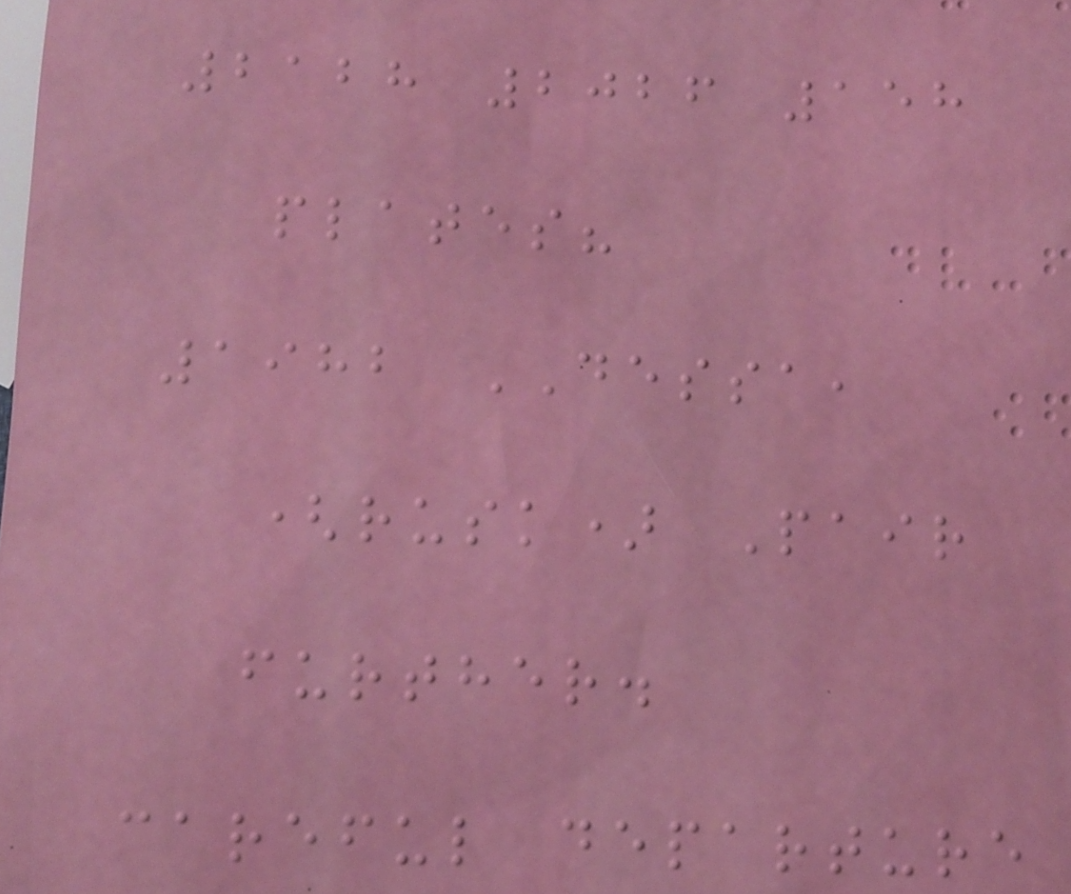2128 2026 158
plates?
1982 DESSA,
(rusk) Pair
further.
careful departure
